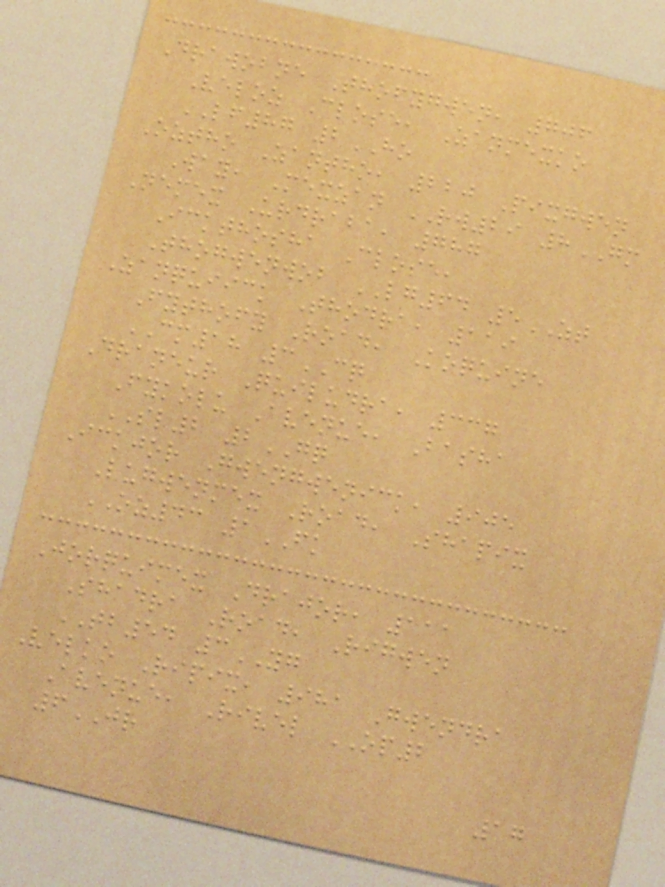Drawobne Thofygwen, 706
Veloz Close, Zanmexko
LF87 2HO
Oztho Zantho, 220 Pixgwen
Way, Mexzan RW29 8GM
Nemex Urdraba, 787
Ickthosha Close,
Thogwenwob LG64 5ZT
Zanquiick Thodra, 119
Fythofy Road, Koquine
CM18 3CQ
Draneur Quiludra, 337
Fykolu Avenue, Basha
SL2 2GQ
Ickjor Gwengwenick, 905
Lugwenmex Road, Shapix
OZ43 1FK
Jorquimex Drajor, 111
Shadra Road, Rigwen
TB54 3YG
Velko Ripix, 981 Gwendra
Avenue, Rivel OP2
6JR
17
